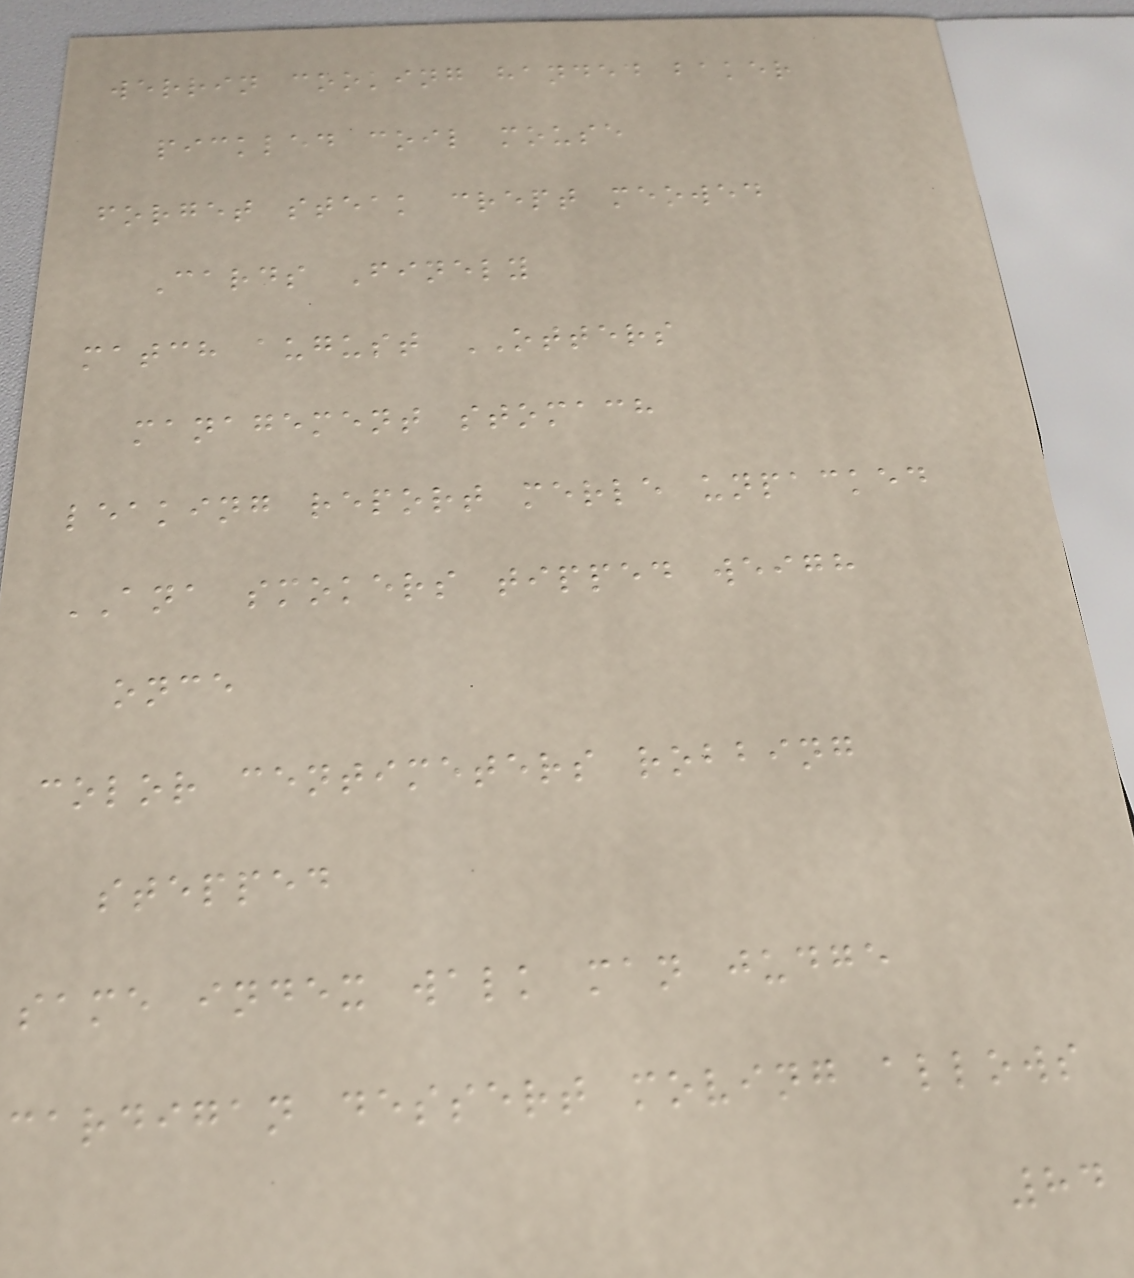werrin cooking handed baker
pickled coil mouse
forget steak crept meowed
Cards Finely
match august OTTERS
management stomach
leaking report merle unpacked
ANA smokers tipped weigh
once
color centimeters robbing
stepped
same index walk man judge
cardigan dessert moving allows
84
